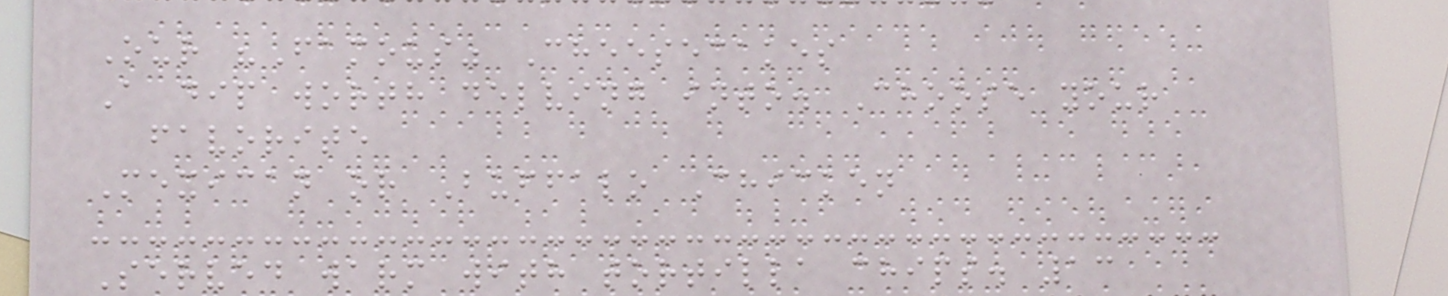Our "Famous" Cheesecakes
A dip worth delving into. Choose your
favorite
Mexican or Buffalo Chicken
Served warm with tortilla chips. 13
